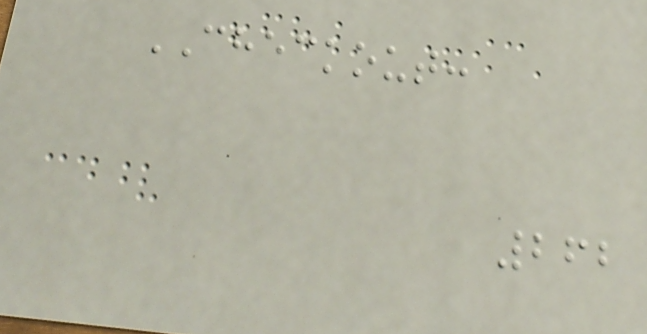CHECKOUT:
262
